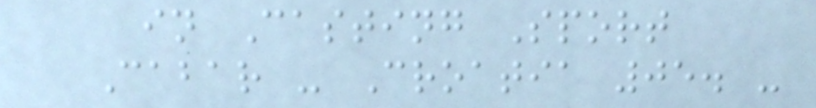in Casting Sport
Cabar - Croatia 05. -
